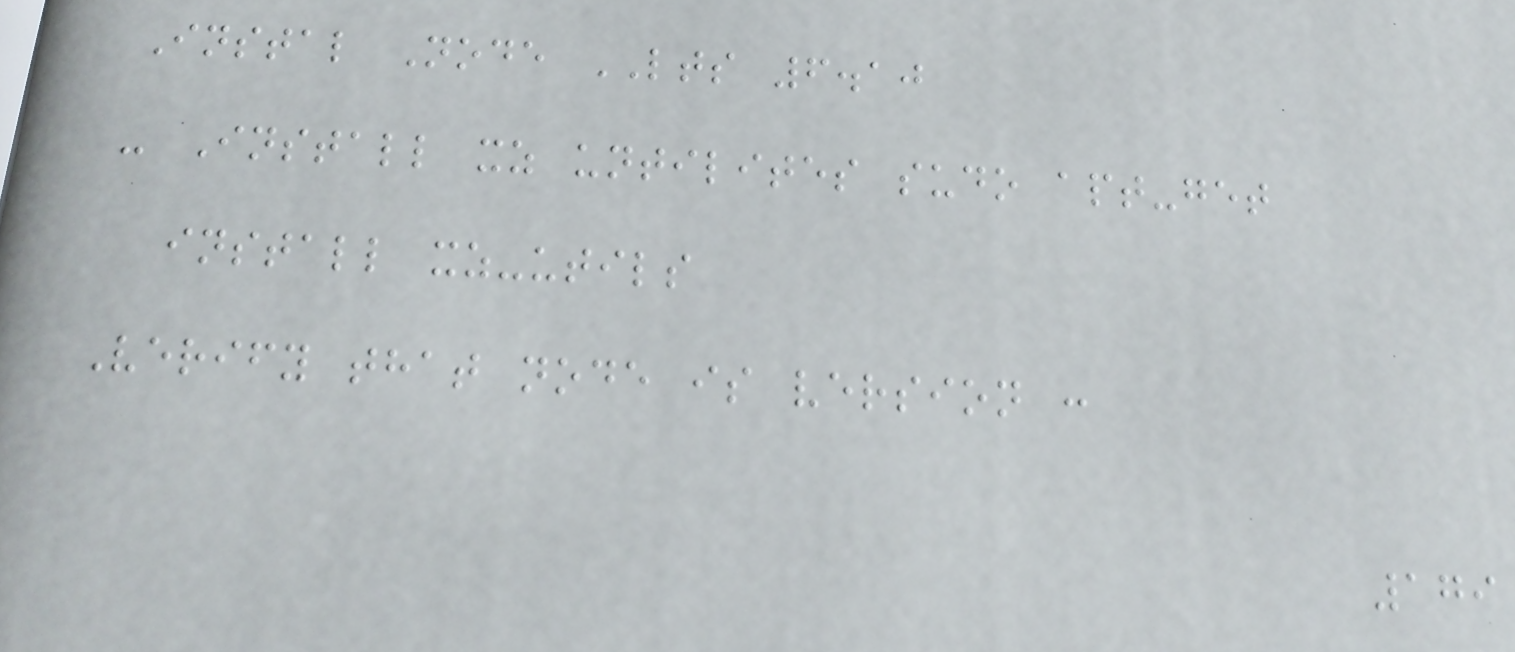Instal Node LTS 6.10
- Install xz untilites sudo apt-get
install xz-utils
Verify that node is version :
179
